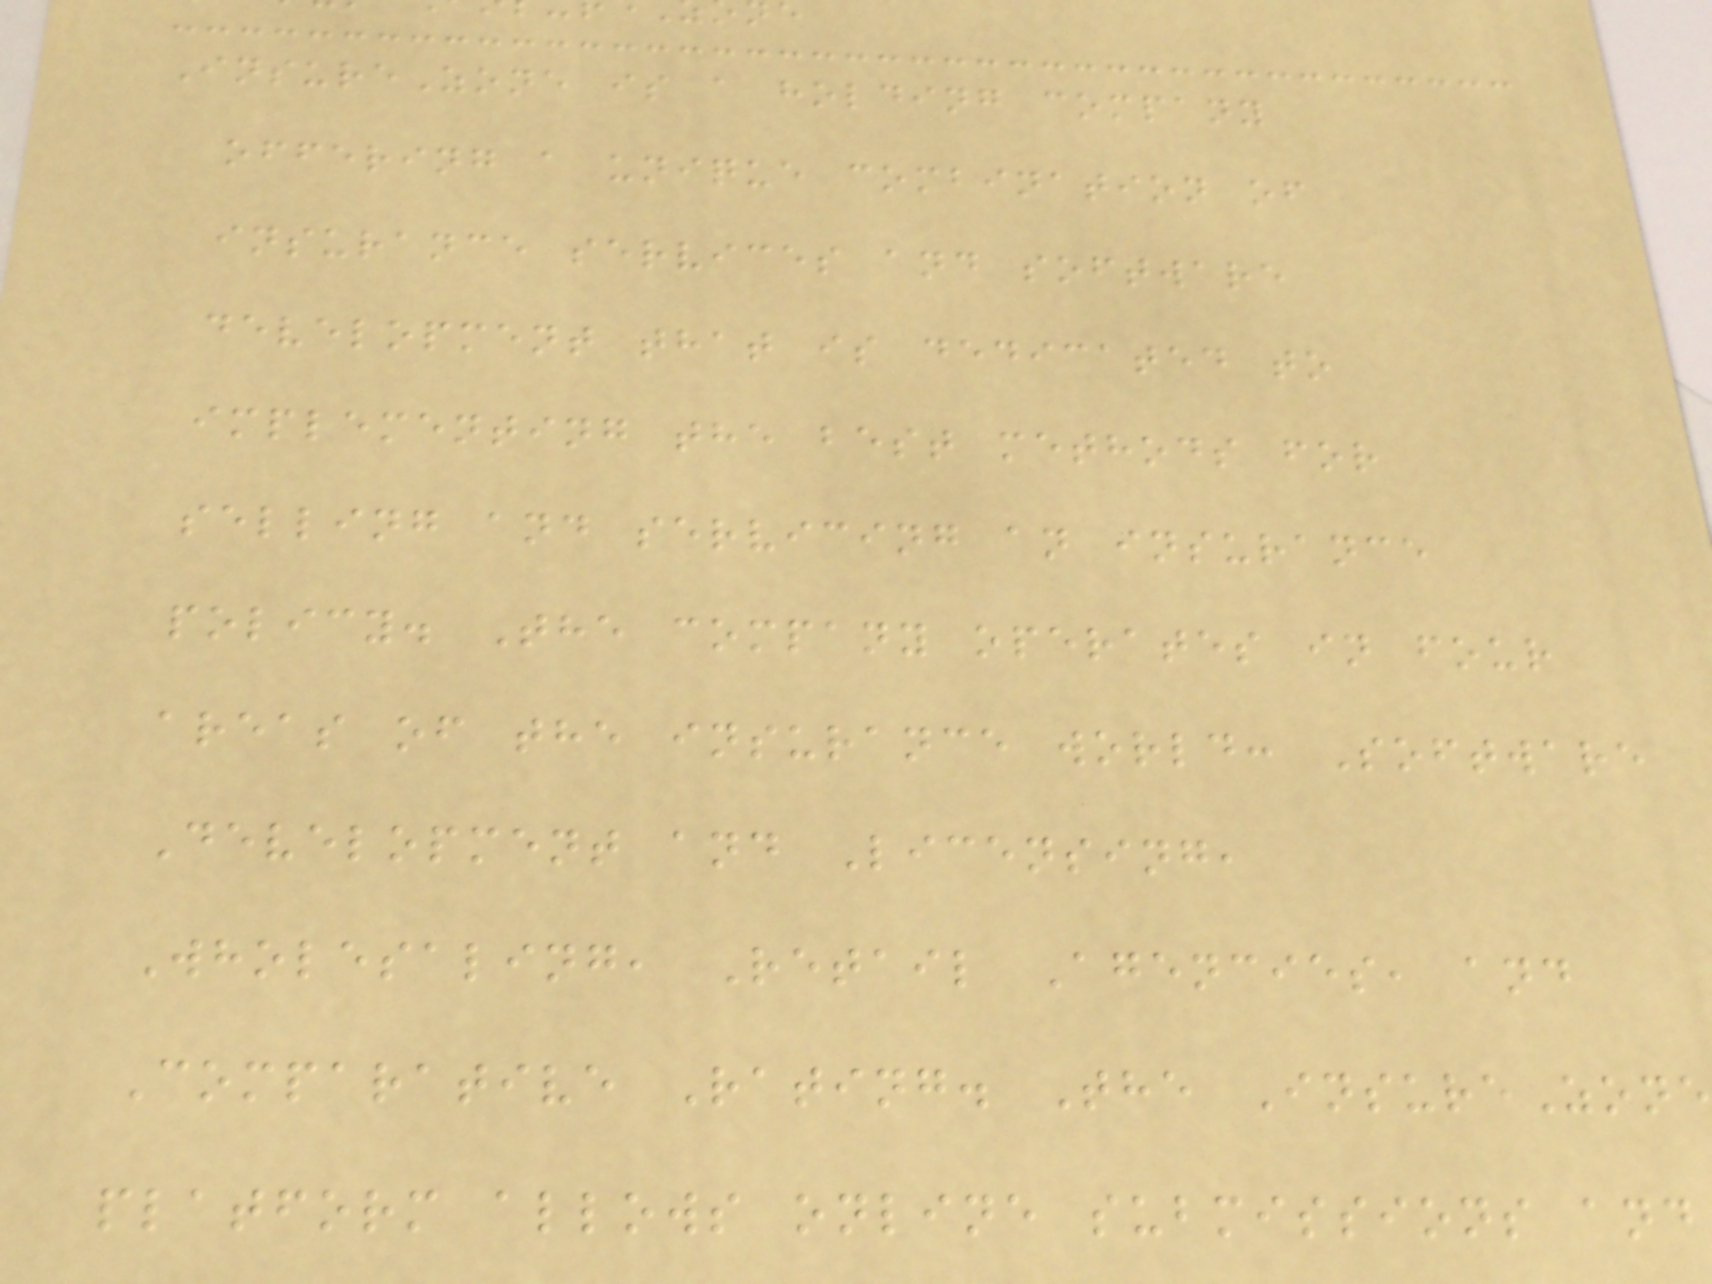InsureZone is a holding company
offering a unique combination of
insurance services and software
development that is dedicated to
implementing the best methods for
selling and servicing an insurance
policy. The company operates in four
areas of the insurance world: Software
Development and Licensing,
Wholesaling, Retail Agencies, and
Comparative Rating. The InsureZone
platform allows online submissions and
